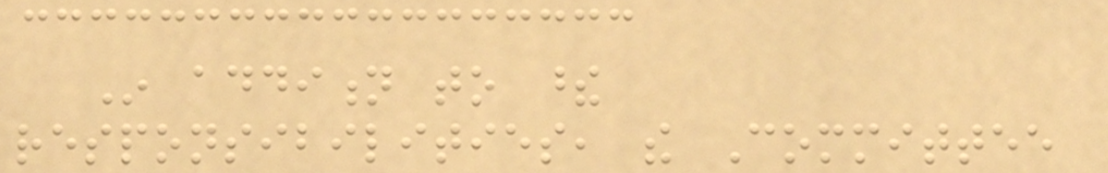In addition to these
responsibilities, the Committee
